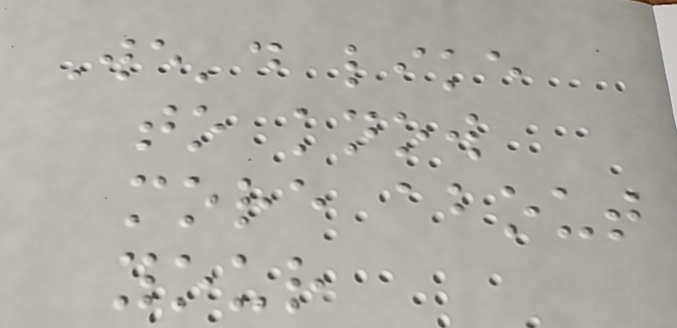We'd like
to know
more about
your
